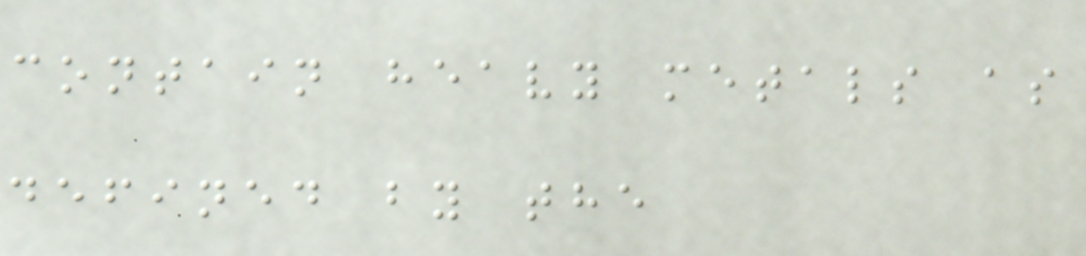contain heavy metals as
defined by the
